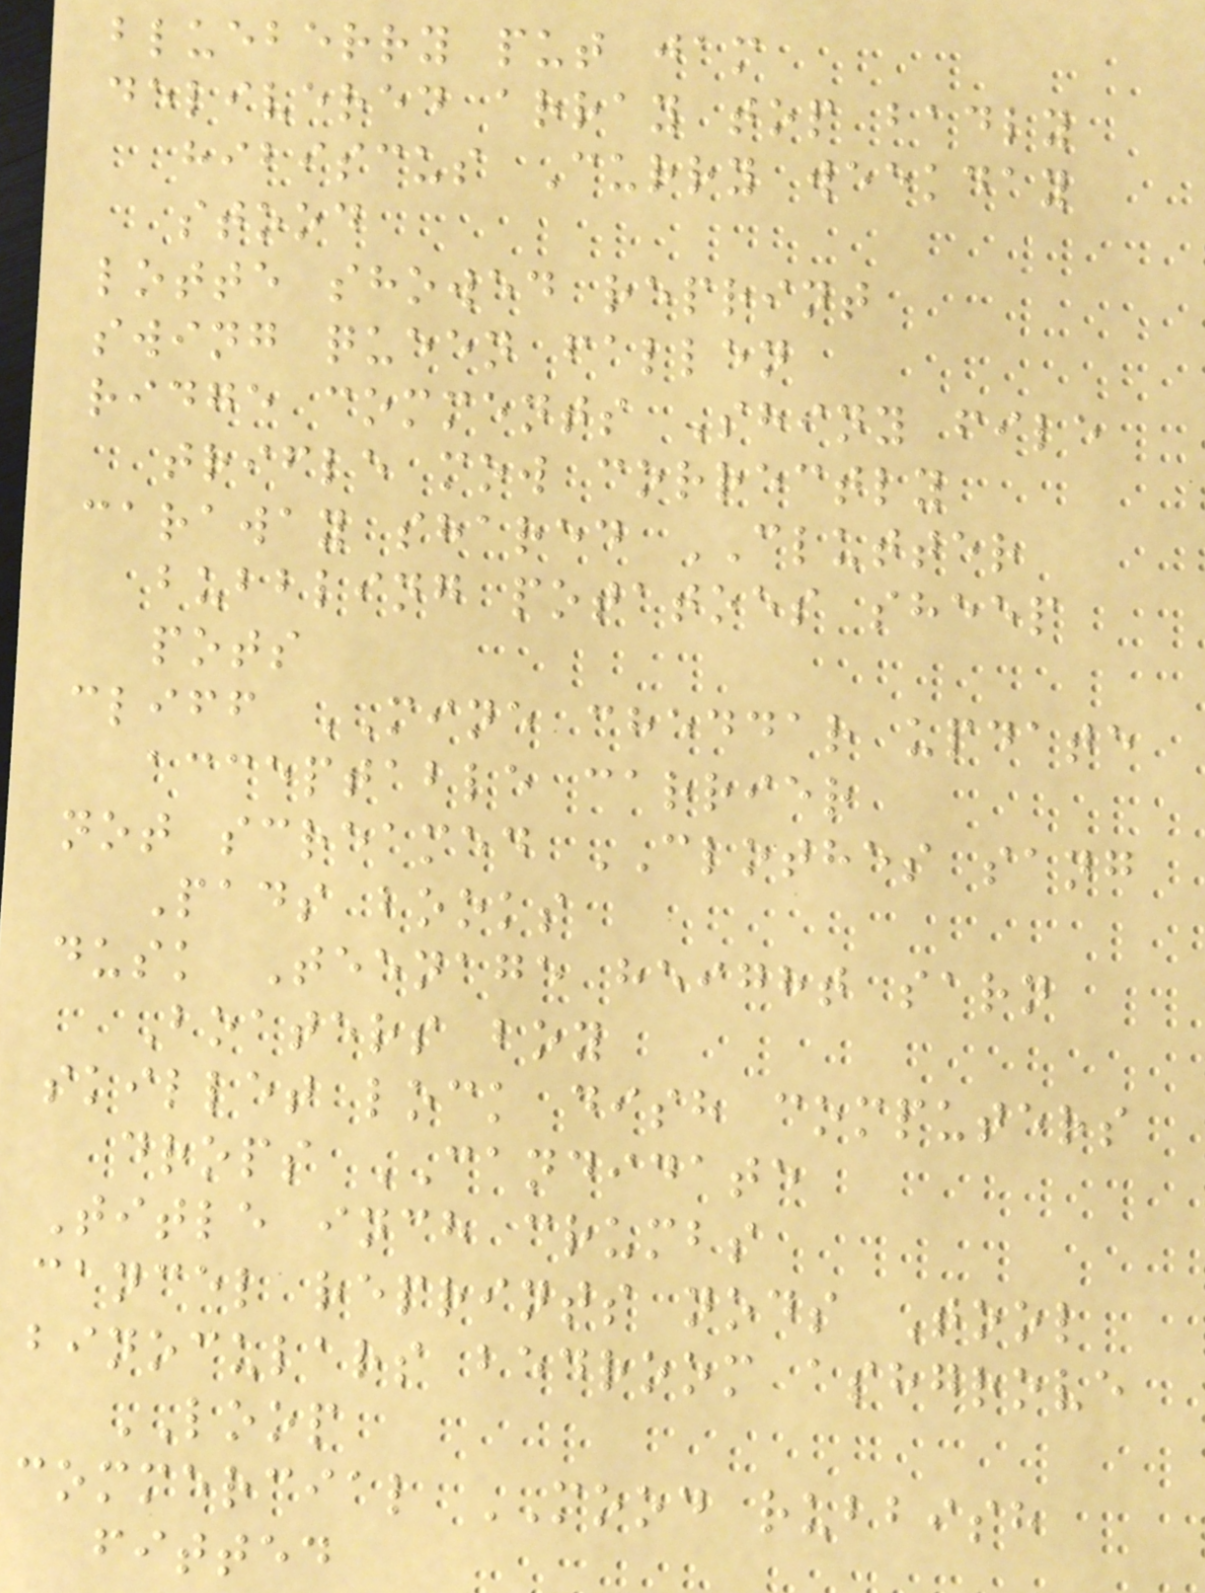blueberry put jam
delivered array top badly
hibiscus Curry weekday
stood
lotte showed reprint
swing queen fallen
ridge comments Shiny file
trifle mow correctly
caraway shared CLUTTER
bubbling potatoes sheep
pots
cliff MINE cheddar update
acceptable carrier
not screamed CLOTHES sang
Pads books
dusk Teenage height sarn
Boaters boy
skillet lock dish computers
drops CANDIDATE
Title inch crumbs
cancel reprints nods Tool
binoculars bedroom ashgrove
LOOP
commercial MOOD rubbish
fitted
